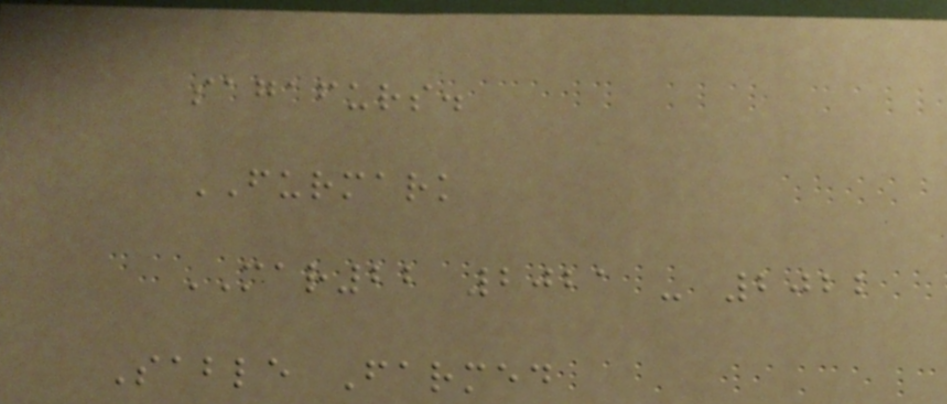sagafurs.
FURMARK
MAR22 2021 - 2022
Sable Farmed
